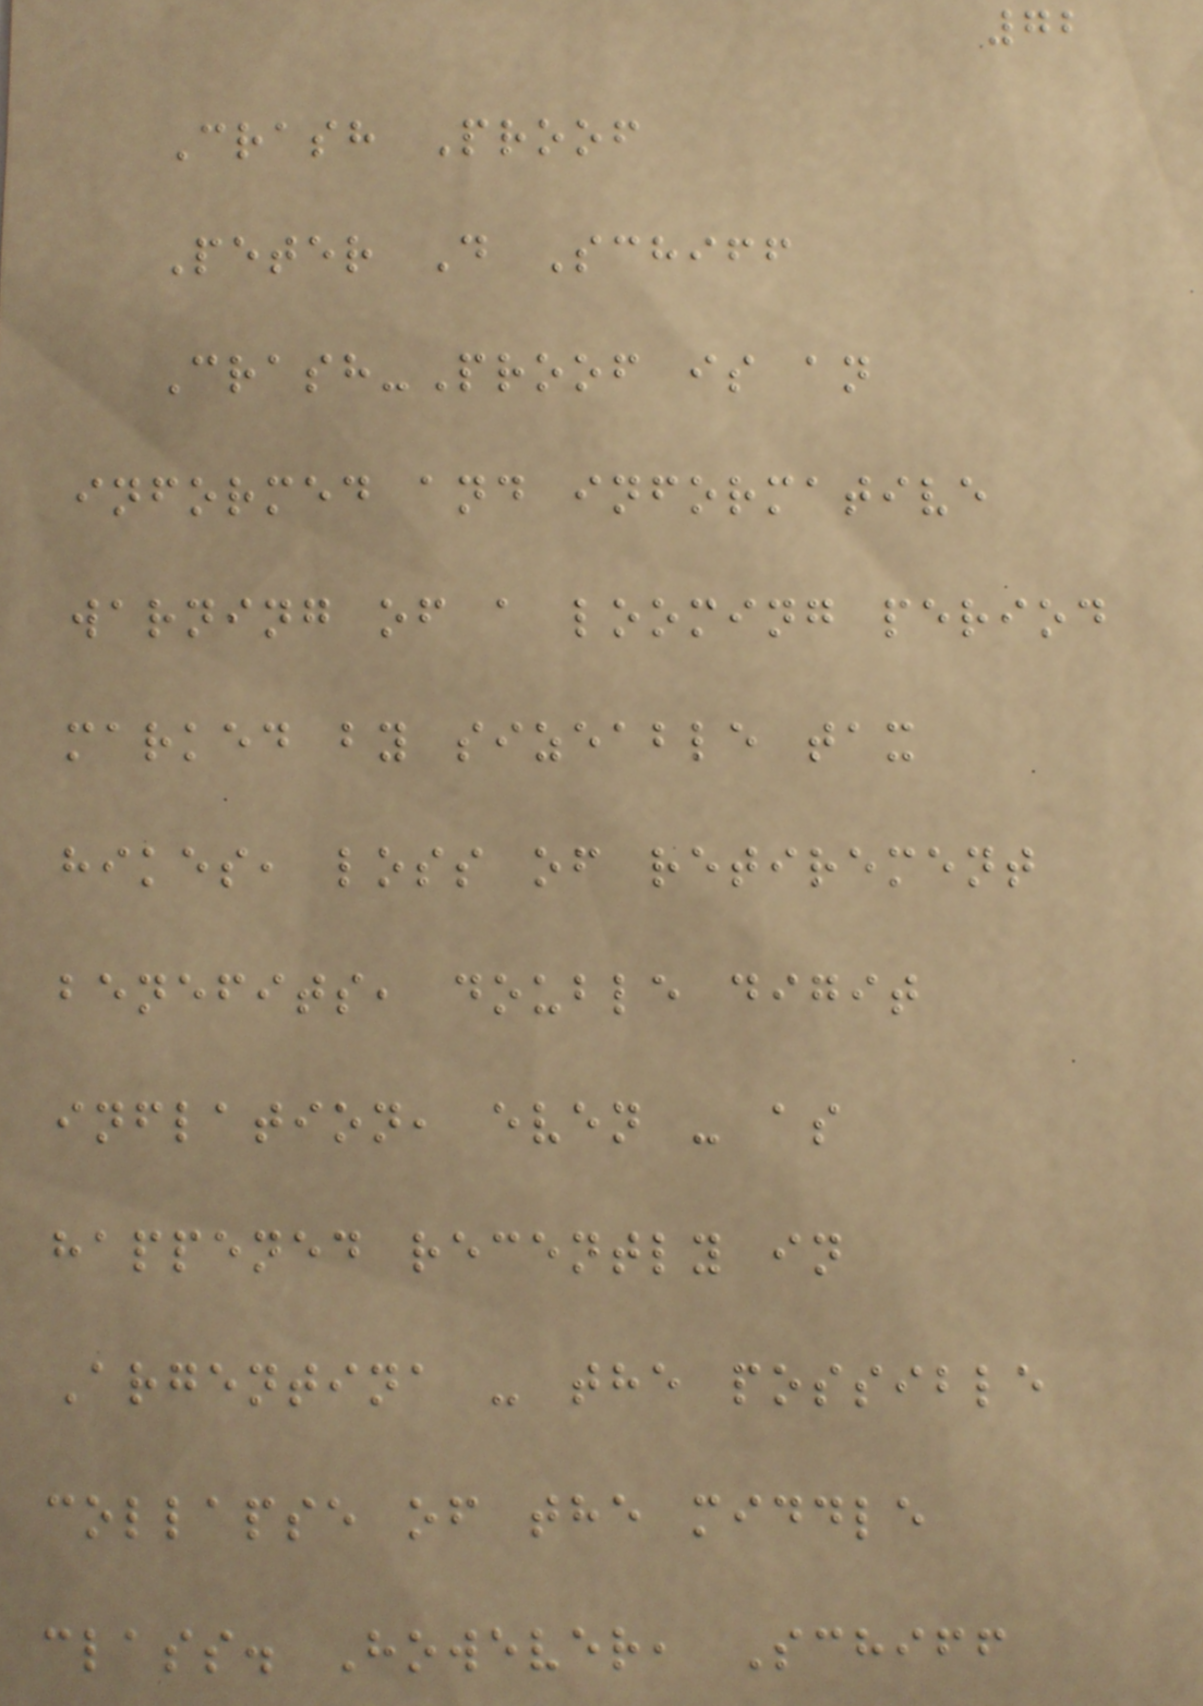72
Crash Proof
Peter D Schiff
Crash-Proof is an
informed and informative
warning of a looming period
marked by sizeable tax
hikes, loss of retirement
benefits, double digit
inflation, even - as
happened recently in
Argentina - the possible
collapse of the middle
class. However, Schiff
